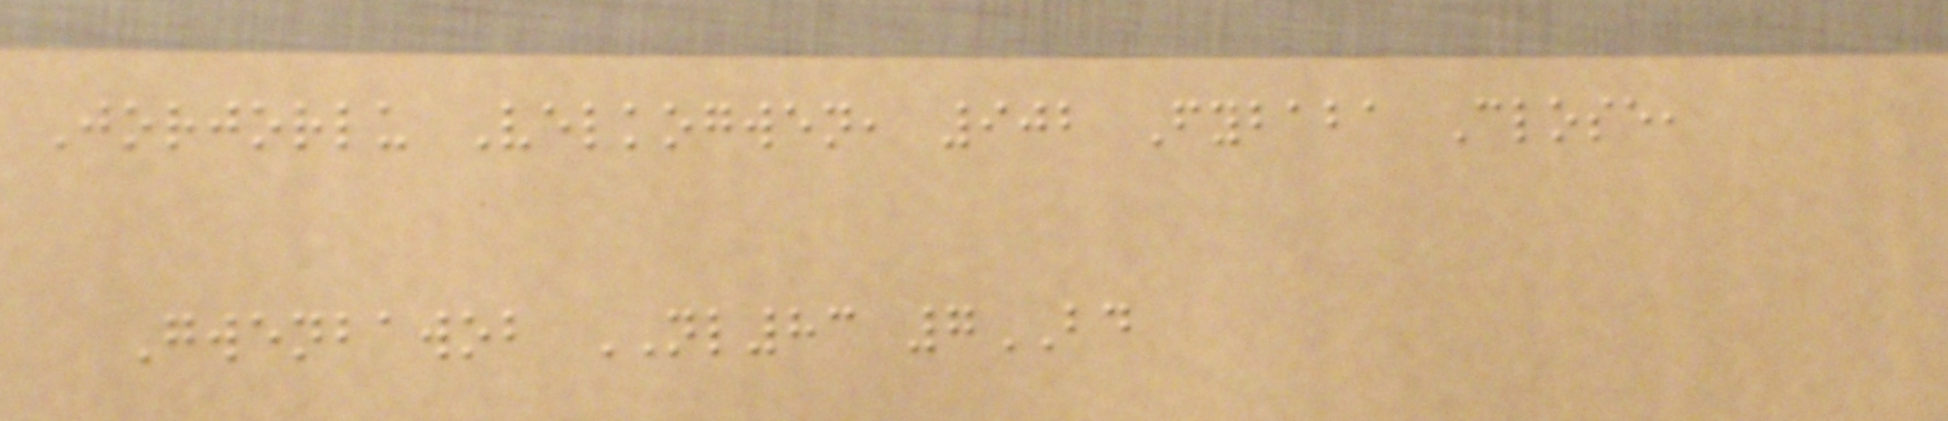Jorjorlu Velkogwen, 902 Fybaba Close,
Gwenbawob NL83 7BD
